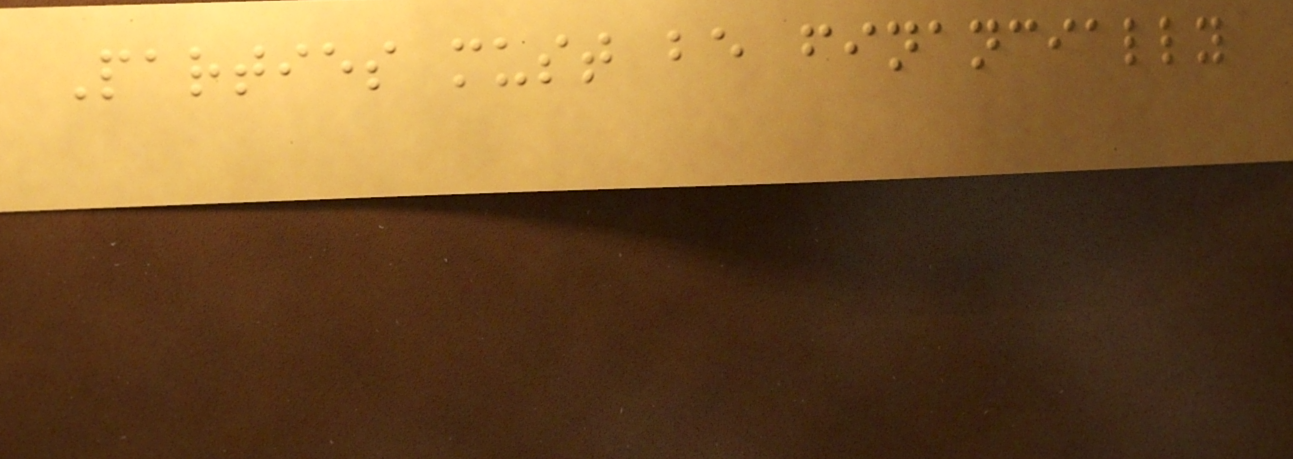Parties must be financially
